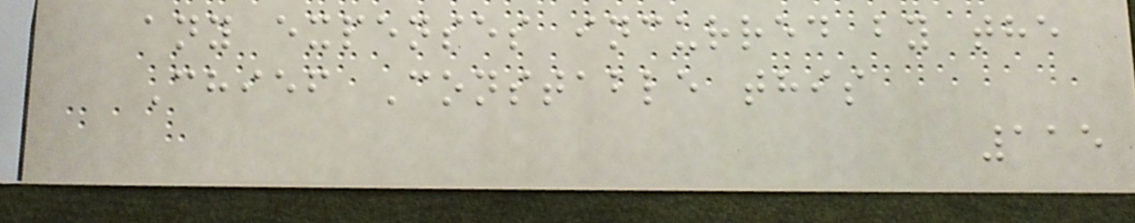any expenses incurred by the
Chief Constable this
115
